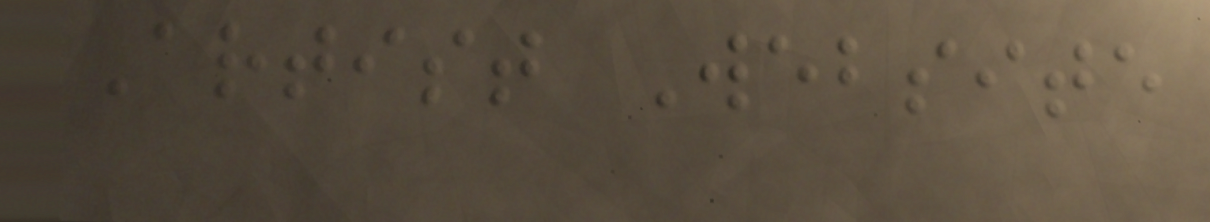Artist Website
